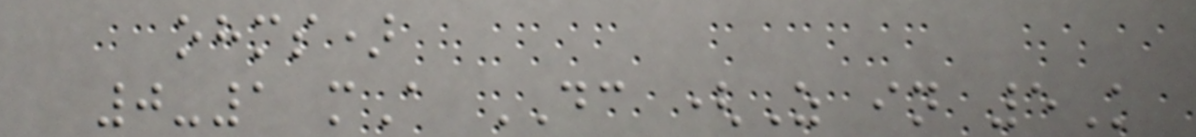ohms)
0-1 mA DC (Z in 5K
